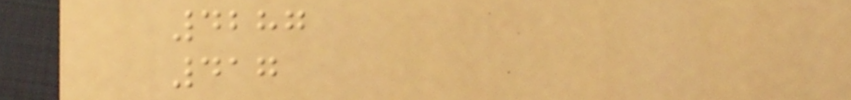4287
417
